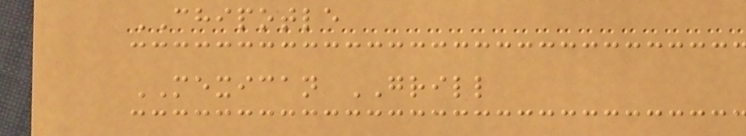CHIPOTLE
MEXICAN GRILL
